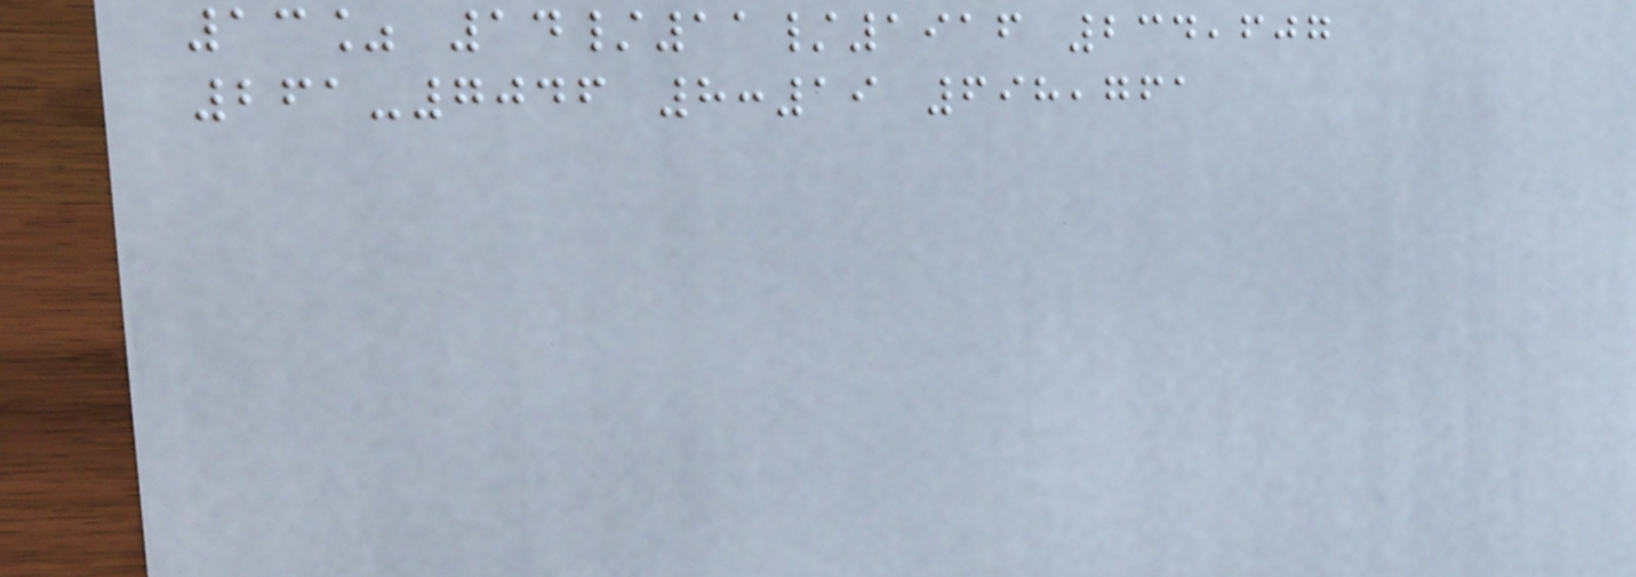13% 14/11/1916 234,607
261-7046 8:19 698,761
